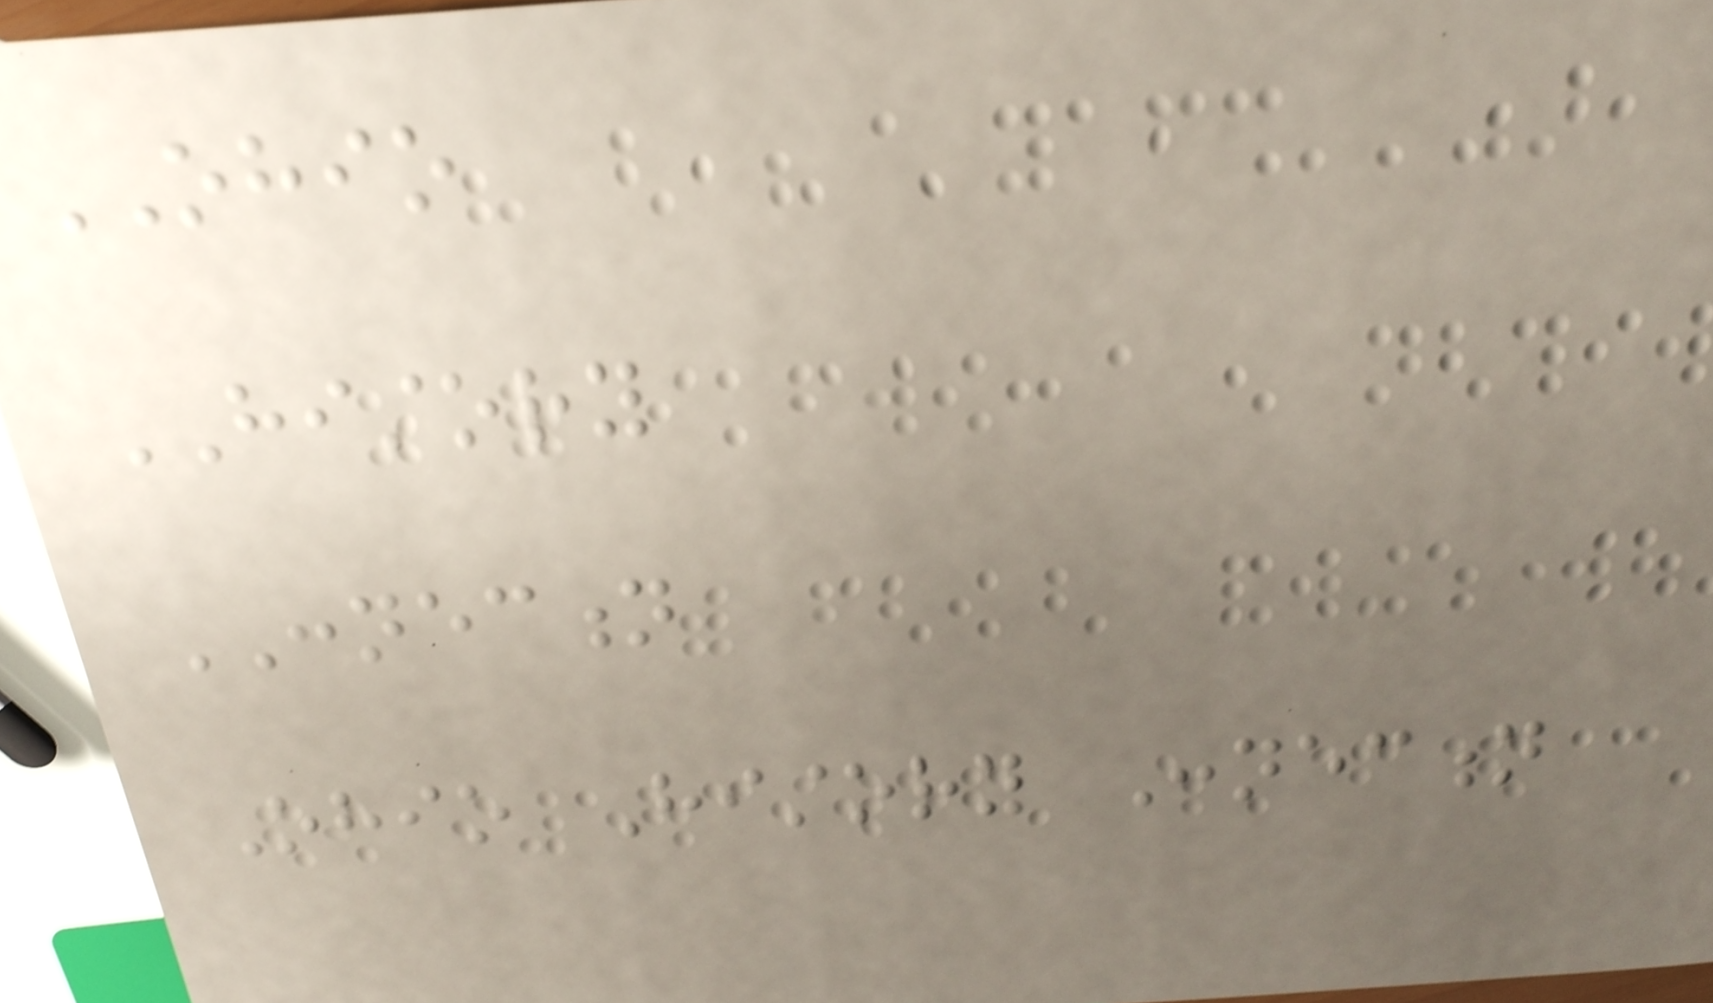OHIO
HISTORY
CONNECTION
Ohio History Connection
